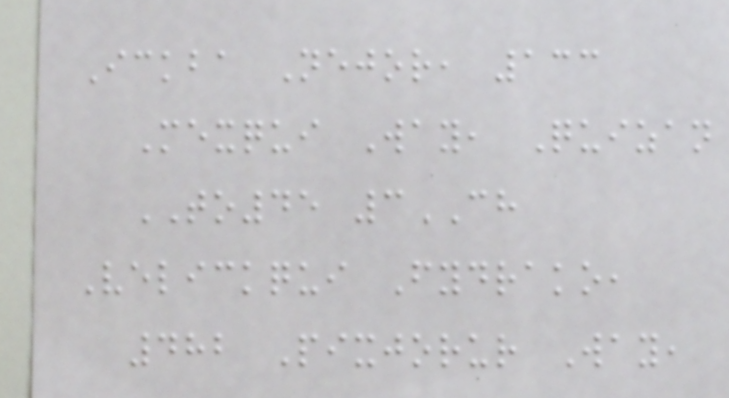Ickba Nejor, 133
Mexqui Way, Quizan
TO45 3CH
Velickqui Fydrako,
482 Pixjorur Way,
